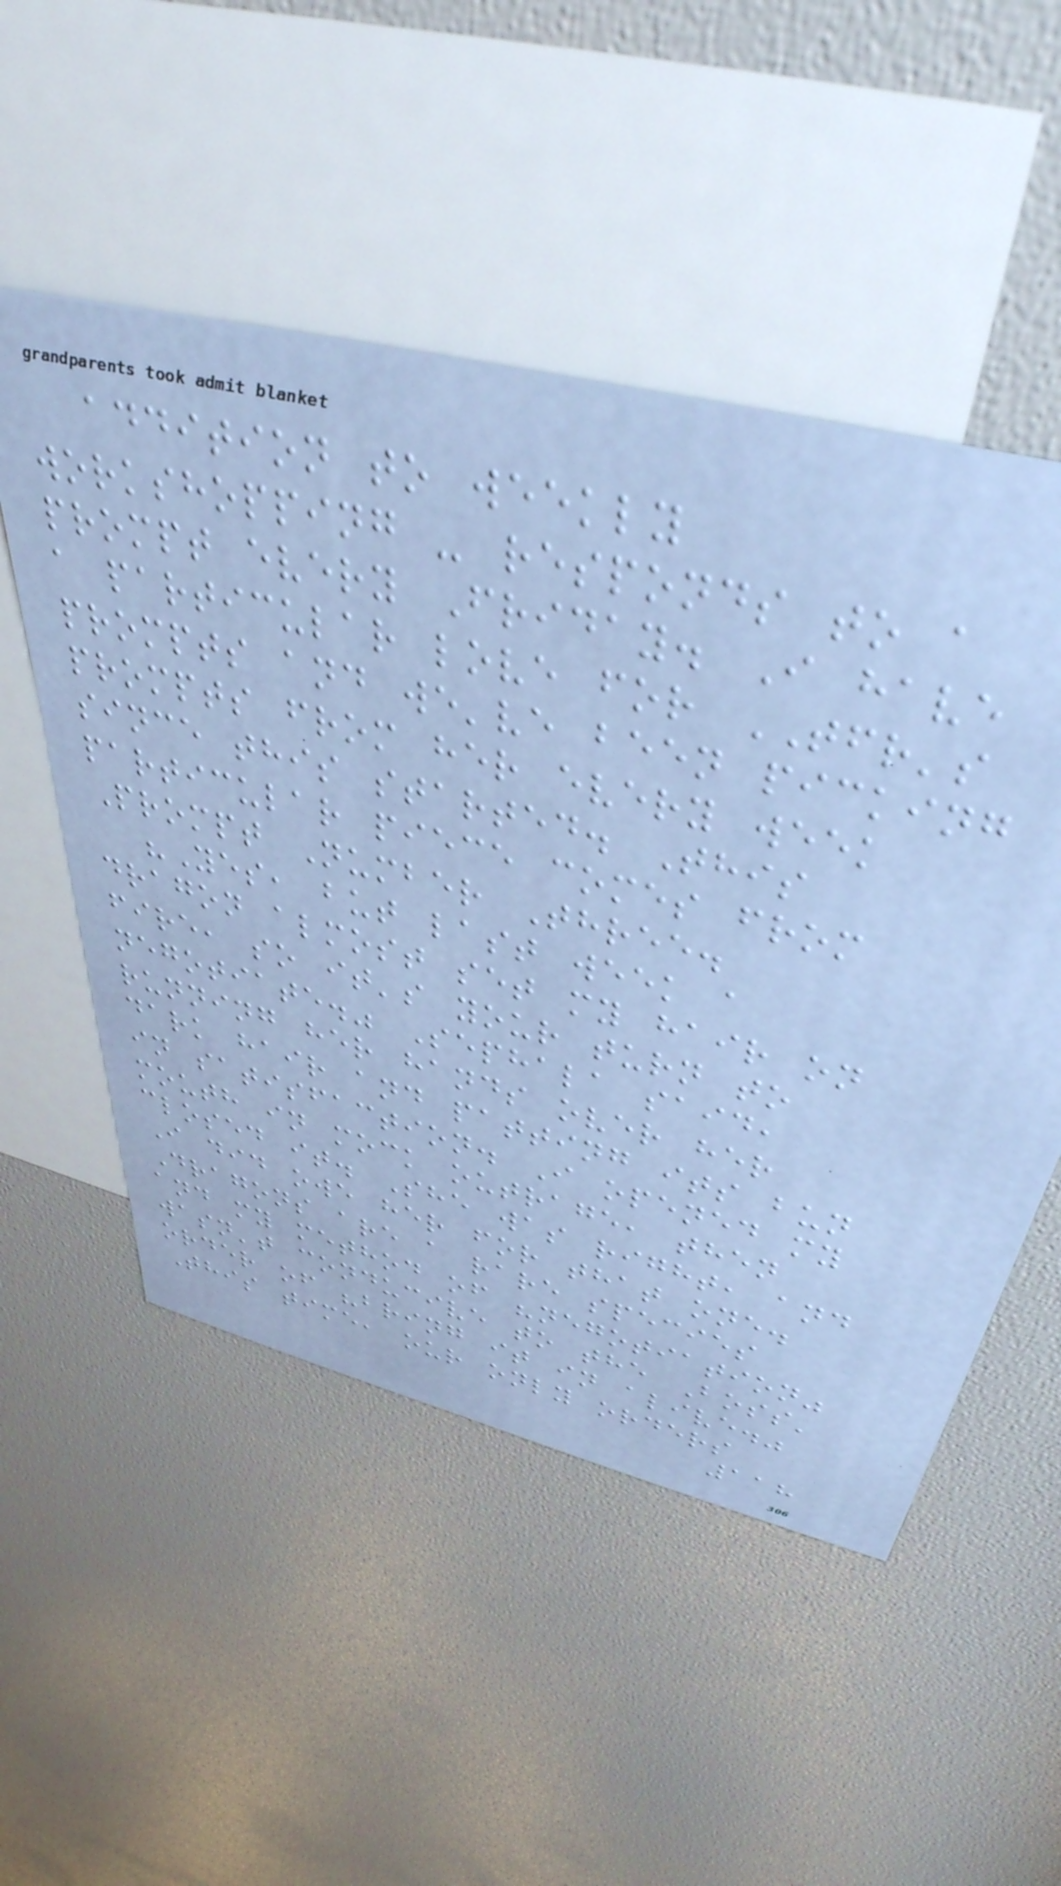addition to weekly
workshopping - responds to a
prompt every Friday. I have
a particular love for TFR's
prompts and we've been picking
prompts from her every week
since this started. This
particular piece comes from
Prompt Number Three.
"Yes, but last week a
dragon almost set my hair on
fire, so it's your turn to
negotiate." Sephala said,
running her hands over her
dark hair and patting its bun
in satisfaction. I opened my
mouth in mock outrage, then
closed it. She was right, and
I did owe her for that one.
Dragons are a rare species
and my method of "negotiation"
wasn't conducive to the Boss'
order of "bring it in alive."
This time, our only orders
118
